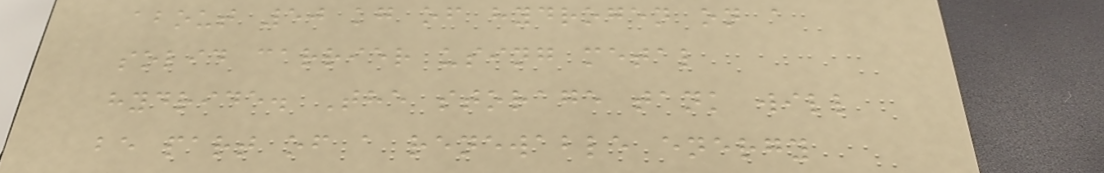about 50 kg of hydrogen on a
solid carrier using metal
hydride. The storage tank will
be part of a renewable energy
